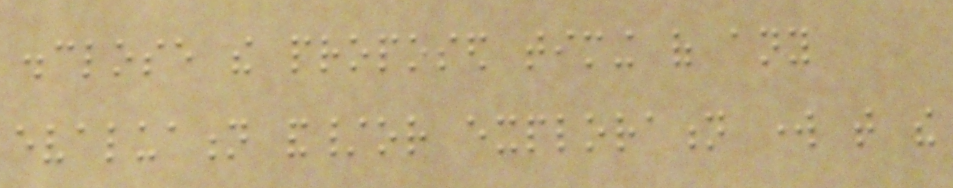disclose the proposed timing of any
evaluation and/or exploration work that the
